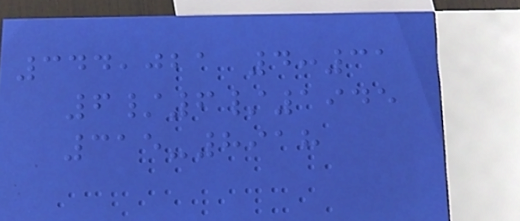344,021 4:31
6/6/1945
315-8918
